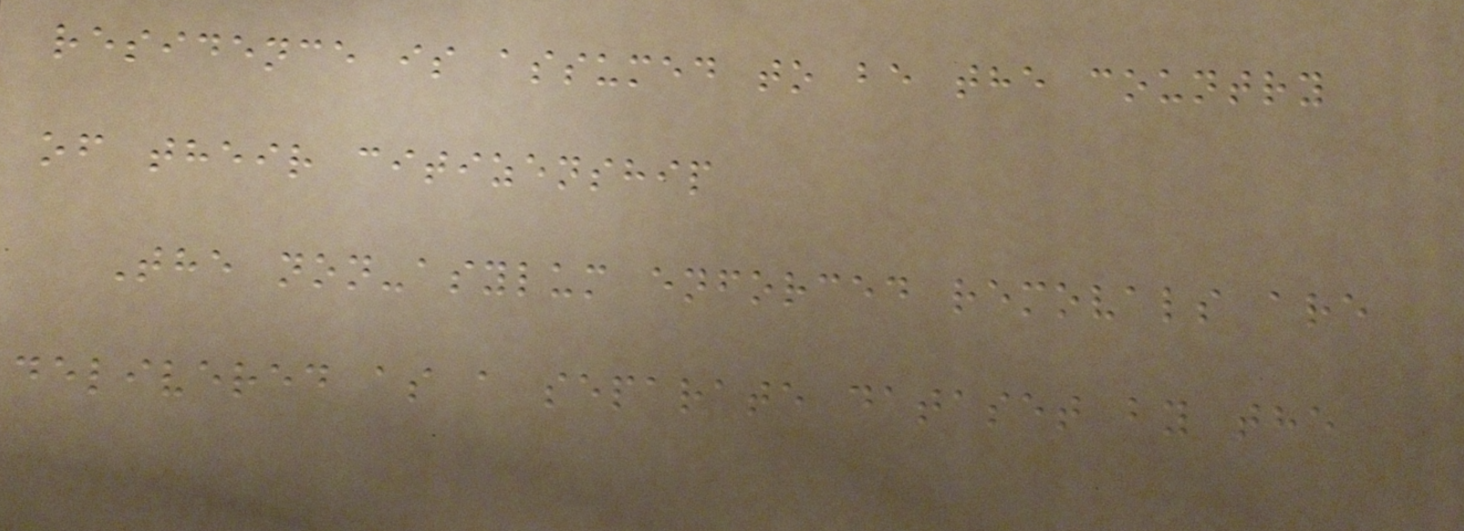residence is assumed to be the country
of their citizenship
The non-asylum enforced removals are
delivered as a separate dataset by the
